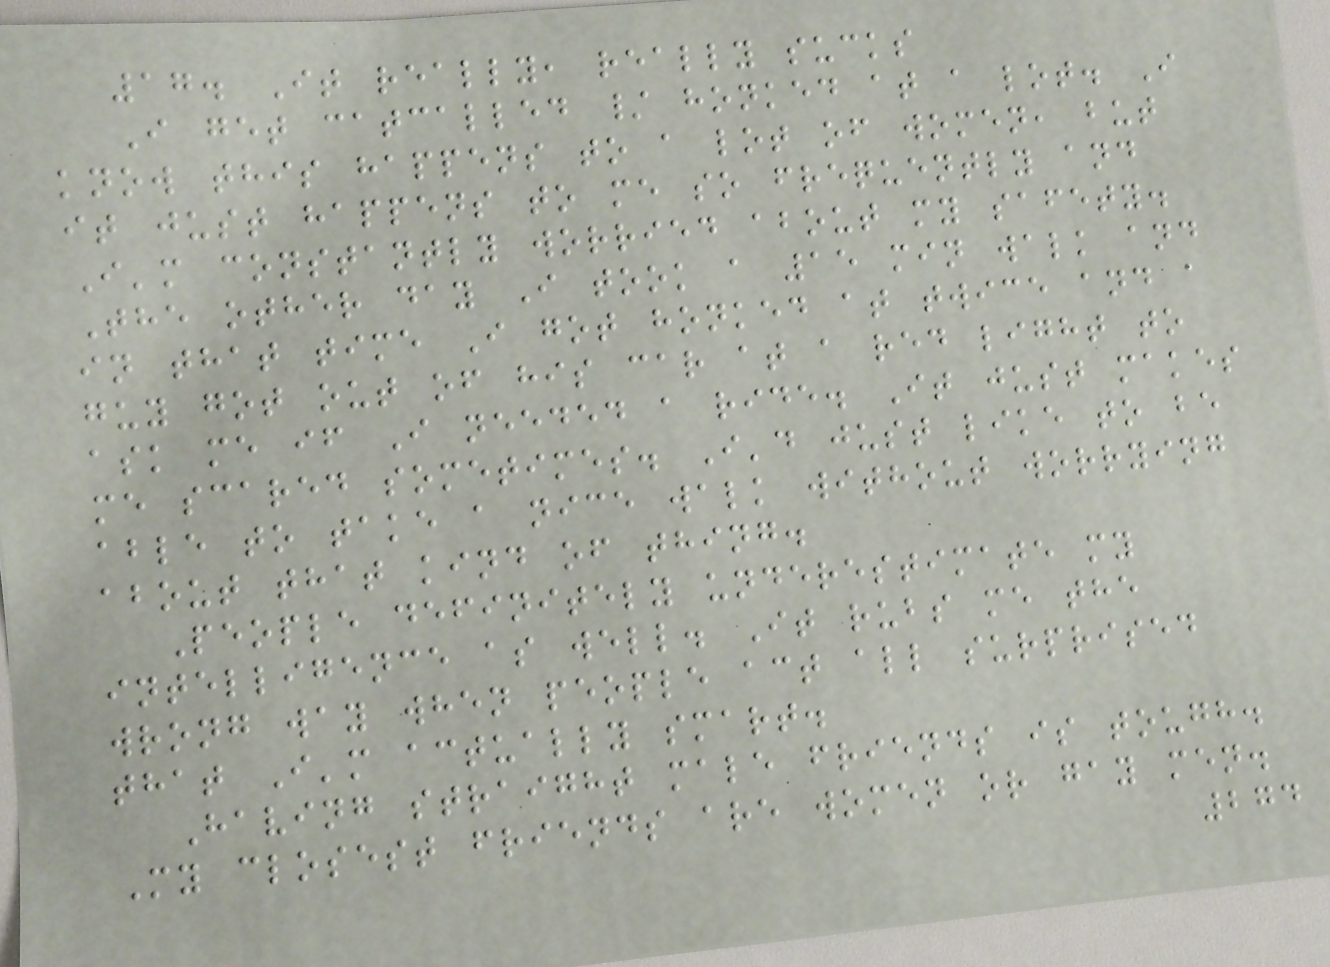17. It really, really sucks
I get catcalled / honked at a lot. I
know this happens to a lot of women, but
it just happens to me so frequently and
I'm constantly worried about my safety.
The other day I took a 15 min walk and
in that time I got honked at twice and a
guy got out of his car at a red light to
ask me if I needed a ride. It just makes
me scared sometimes. I'd just like to be
able to take a nice walk without worrying
about that kind of thing.
People definitely underestimate my
intelligence as well. It rubs me the
wrong way when people act all surprised
that I'm actually smart.
Having straight male friends is tough.
My closest friends are women or gay men.
274
